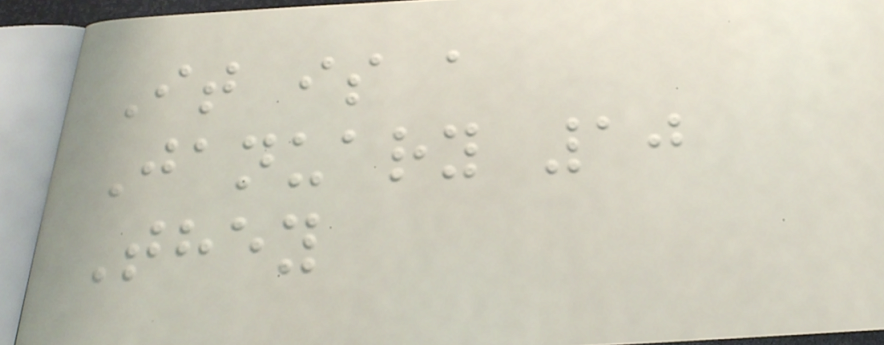It is a
January 10
They
